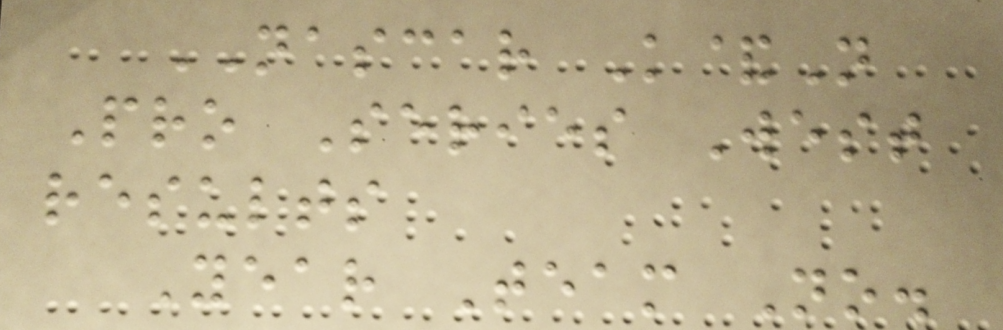NASCAR K&N
Pro Series West
results
Year Team No.
